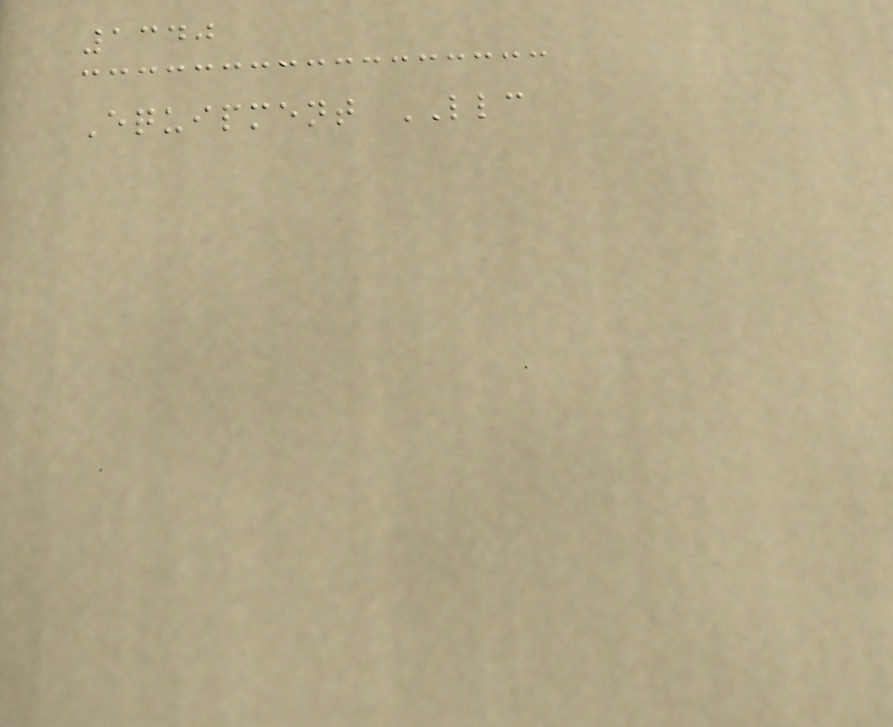1340
Equipment LLC
